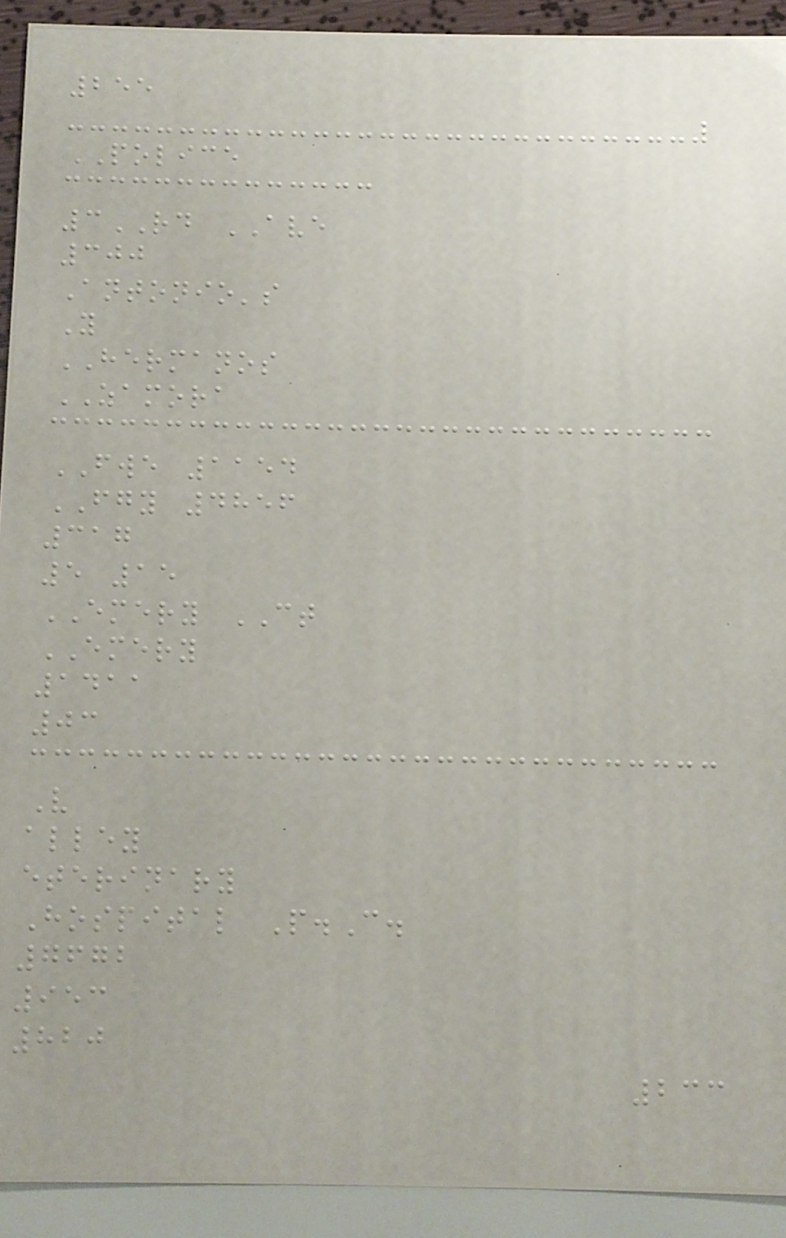255
POLICE
3RD AVE
300
Antonio's
Y
HERMANOS
ZAMORA
FWE 1154
FGY 4856
317
5 15
EMERY CT
EMERY
1411
03
V
alley
eterinary
Hospital P.C.
7672
953
820
233
